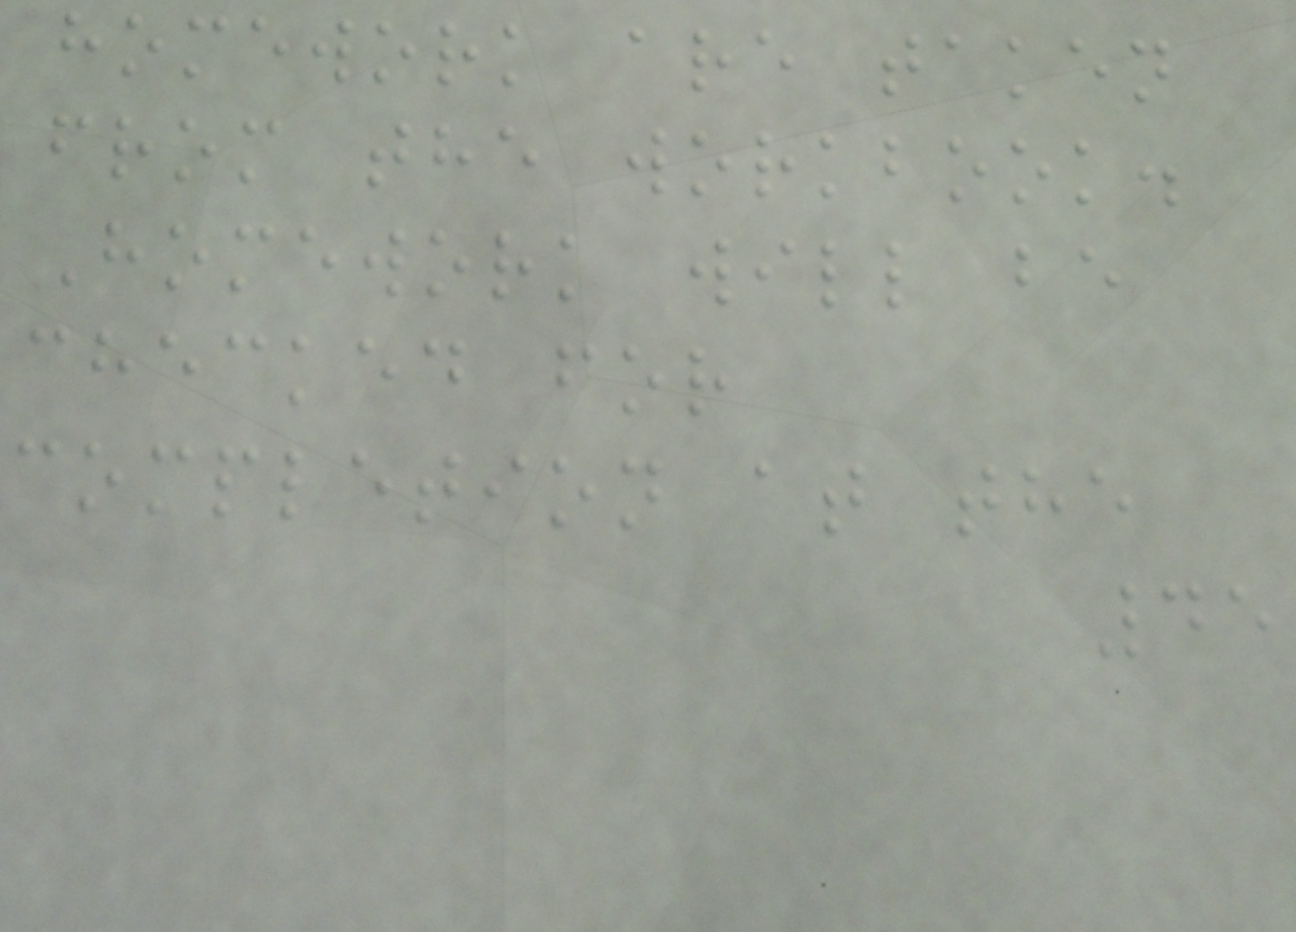homework are taken
from the workbook.
Homework will be
checked for
completion at the
45
